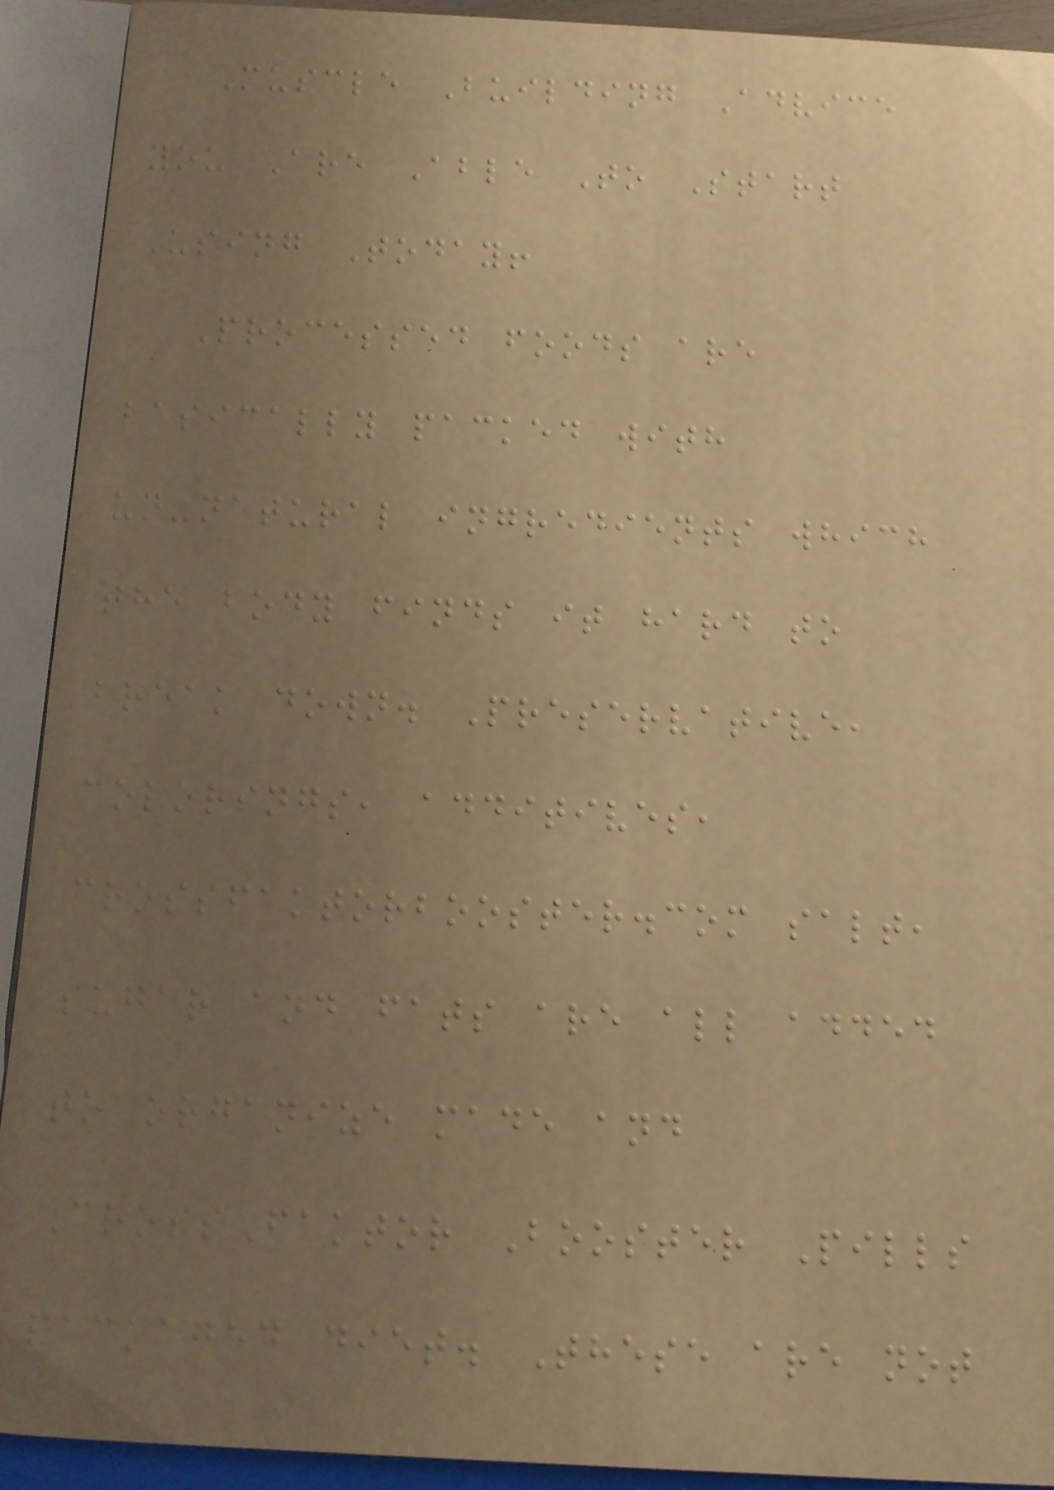Muscle Building Advice
you Are Able To Start
Using Today!
Processed foods are
basically packed with
un-natural ingredients which
the body finds it hard to
break down. Preservative,
colorings, additives,
crossfaktorbooster.com salt,
sugar and fats are all added
to organize made and
CrossFaktor Booster Pills
packaged diet. These are not
